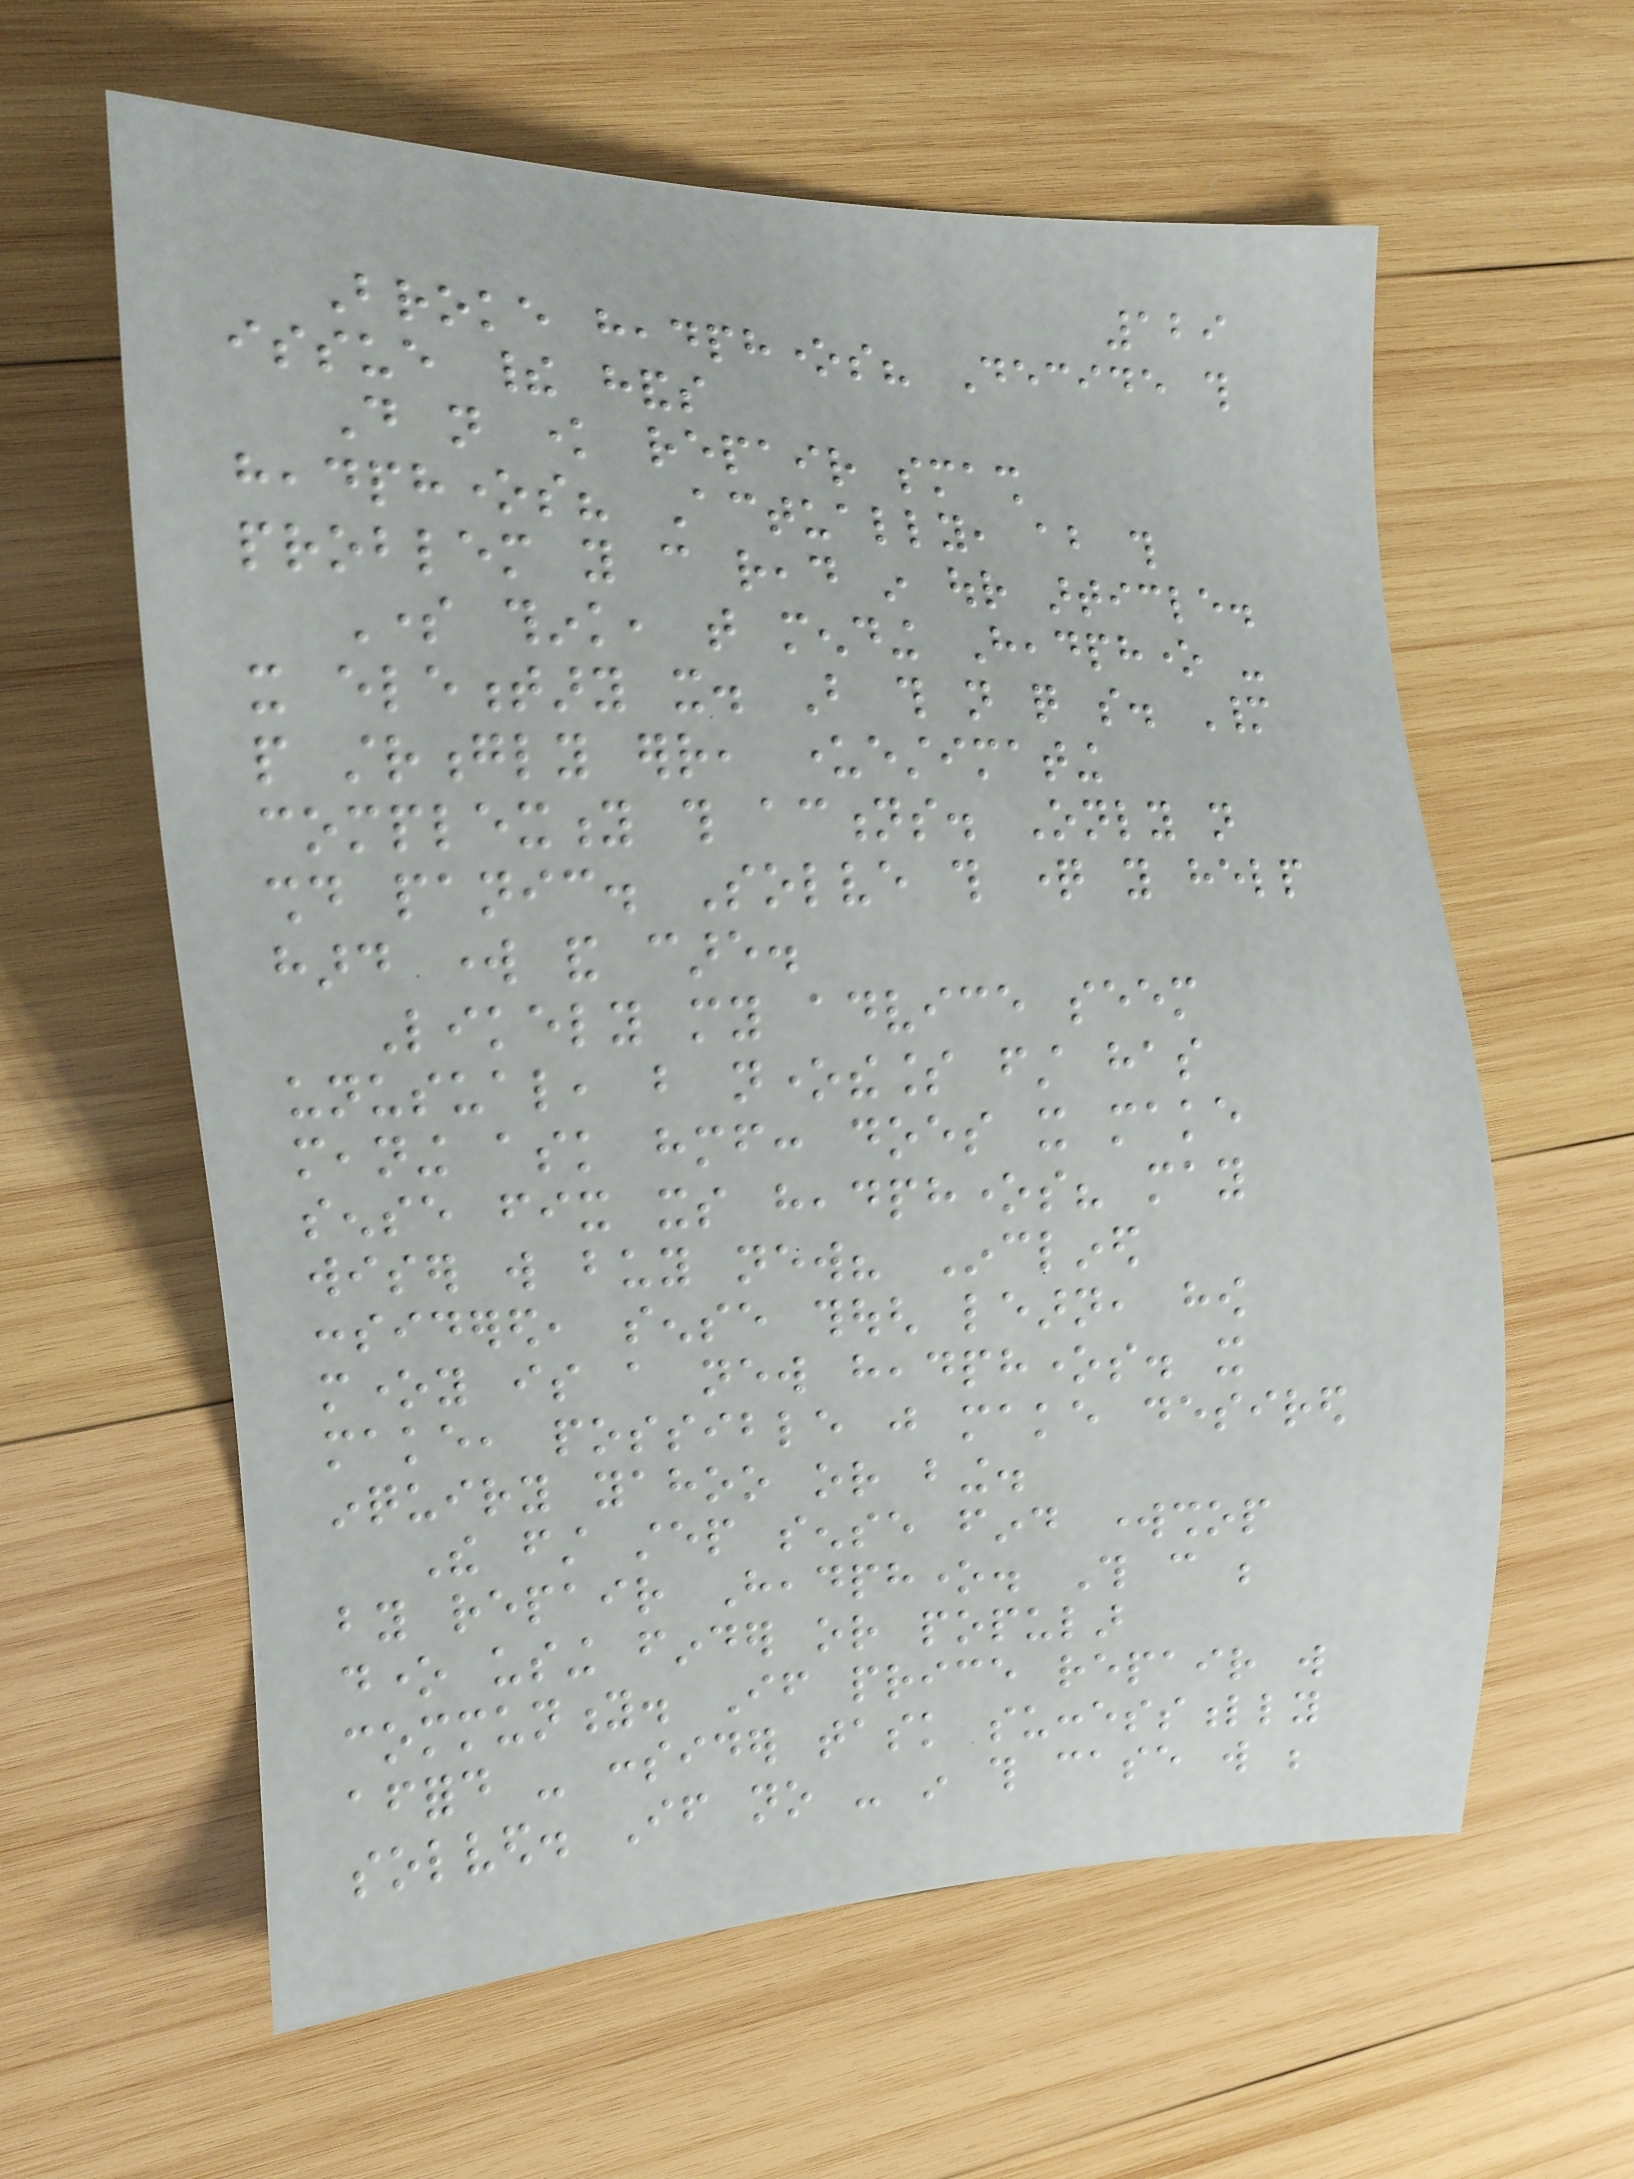129
Broke headphones? Decide this
issue their hands
Do not know repair smash
headphones? Actually, about this
problem you can read in our article.
Some think, that mending Headphone -
it elementary it. But this not quite so. Many
people strongly err, underestimating
complexity this actions. Only not
should panic. Solve this question you help
hard work and care.
Likely my advice seem
unusual, but nonetheless first has
meaning ask himself: does it make
sense fix its headphones? may
wiser will buy new? Inclined
considered, sense though learn, how
money is a new headphones. it
make, possible just make desired
inquiry yahoo or bing.
The first step sense find workshop
by repair Headphone. This can be
done using finder or popular
community. If price repair will
afford - consider task successfully
solved. If no - in this case will be
